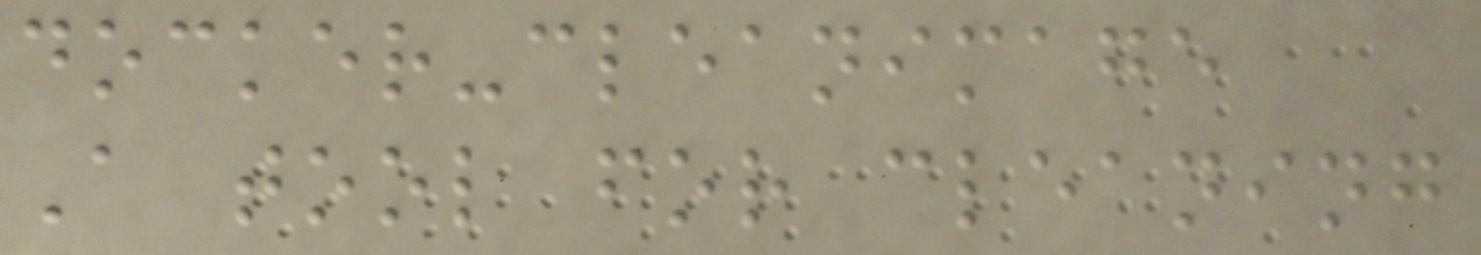docker-cleanimage
A tool for cleaning
